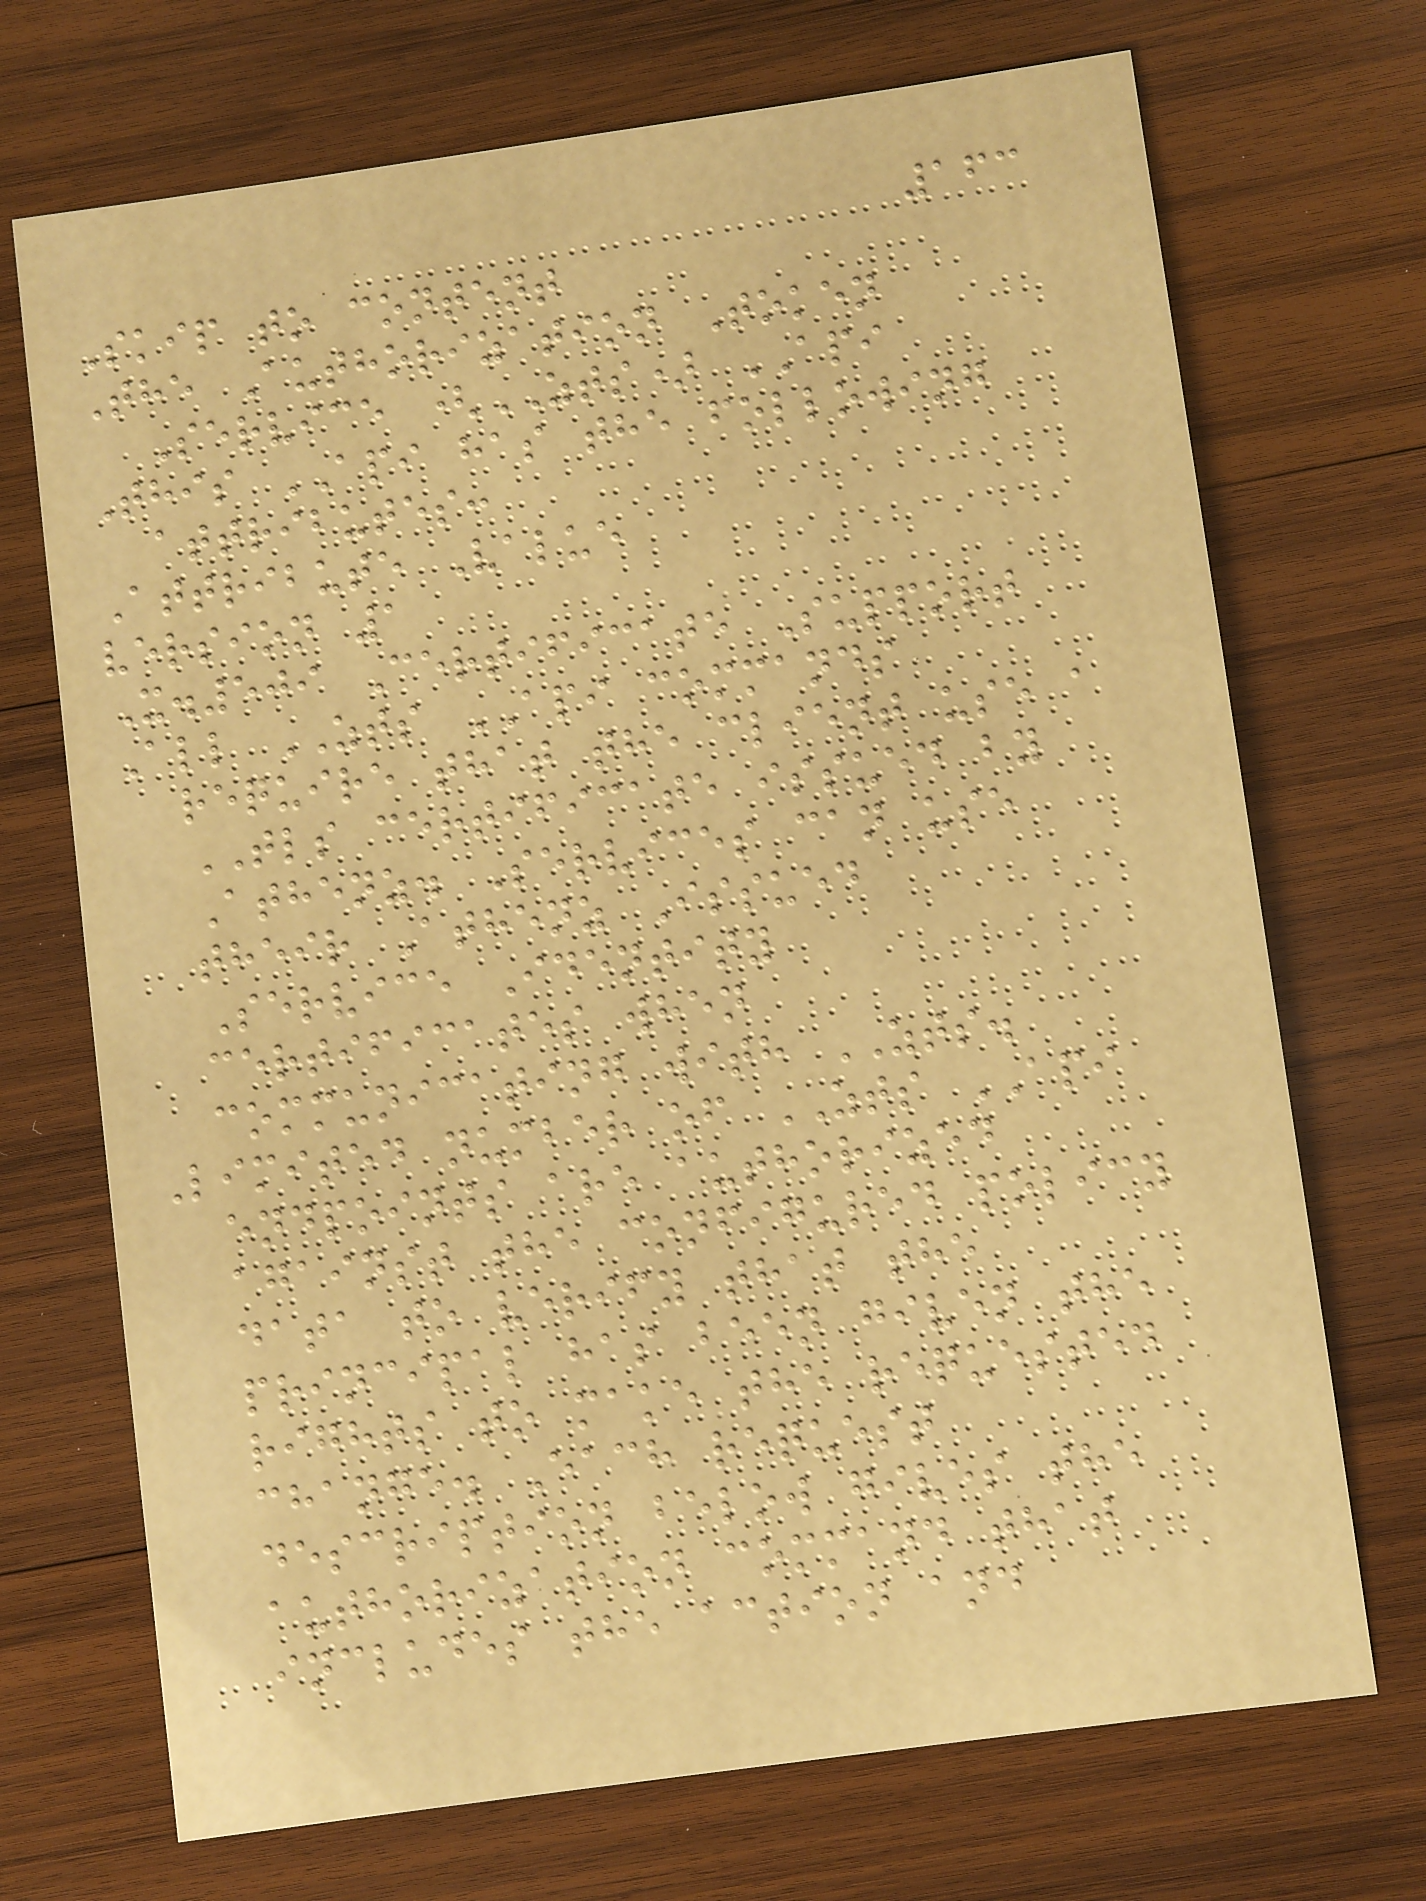163
Skip to content
The Authorization Token
Service (ZTS) API
This API has the following
attributes:
Attribute Value
version 1
X.509 Certificate Support
All ZTS API commands
require that the client use a
TLS certificate issued by
Athenz. Services can use
their Athenz Issued
Service Identity
certificates when
communicating with ZTS.
Limited number of ZTS API
endpoints are authorized
against the configured policy
data to verify that the
principal has been given the
rights to make the requested
change. Each request
description below gives the
authorization command that
includes the action and
